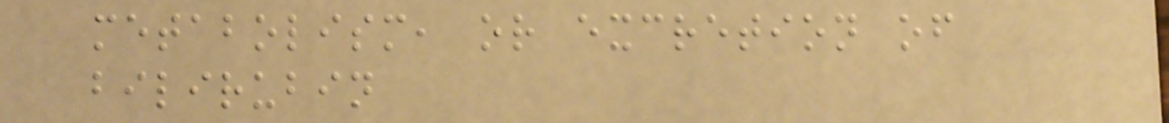metabolism, or excretion of
bilirubin
